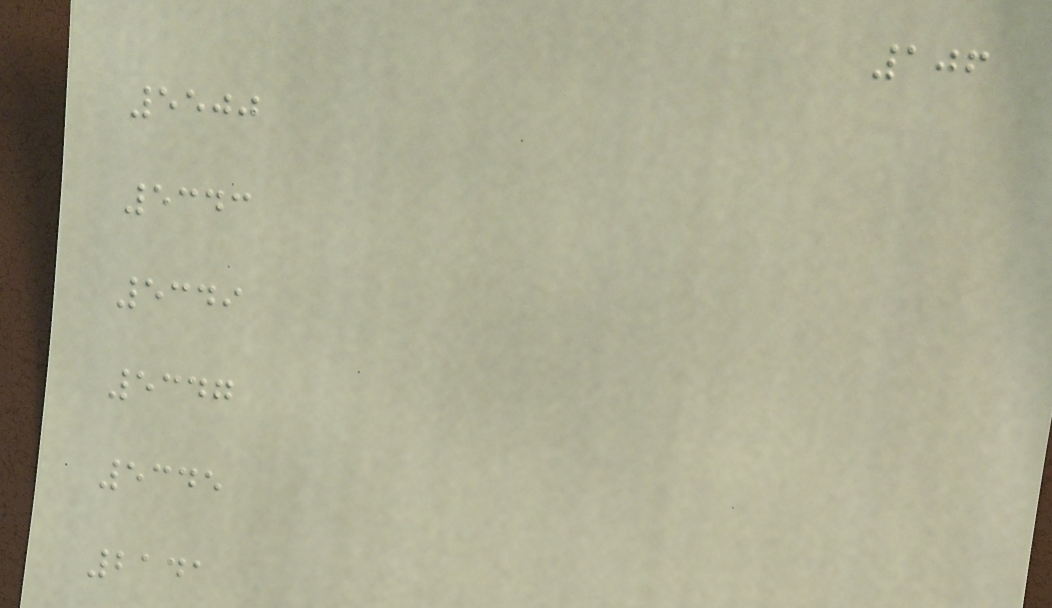106
5500
5343
5349
5347
5345
2141
